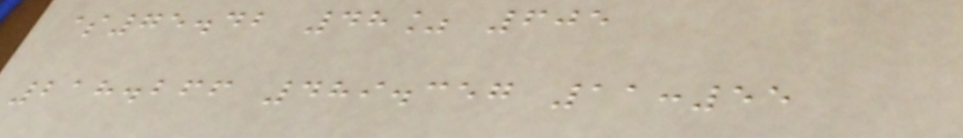$75.42 48% 605
218.266 489.357 11:55
